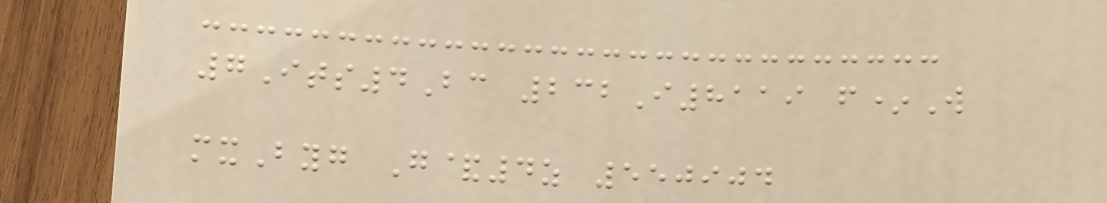7Its4Bc 232I8119 f*W
mxByg G&4z 550904
